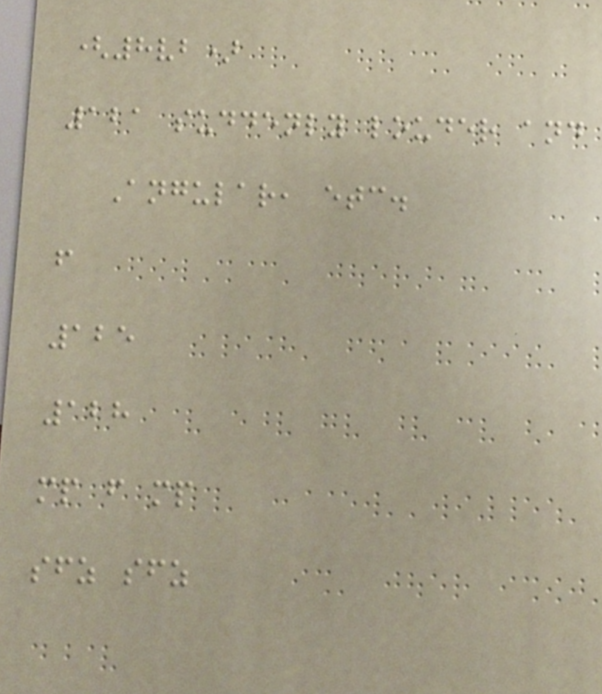(8vb)
121 suddenly louder and
Angular, etc.
f
125
128
mp f mp
sfz sfz
